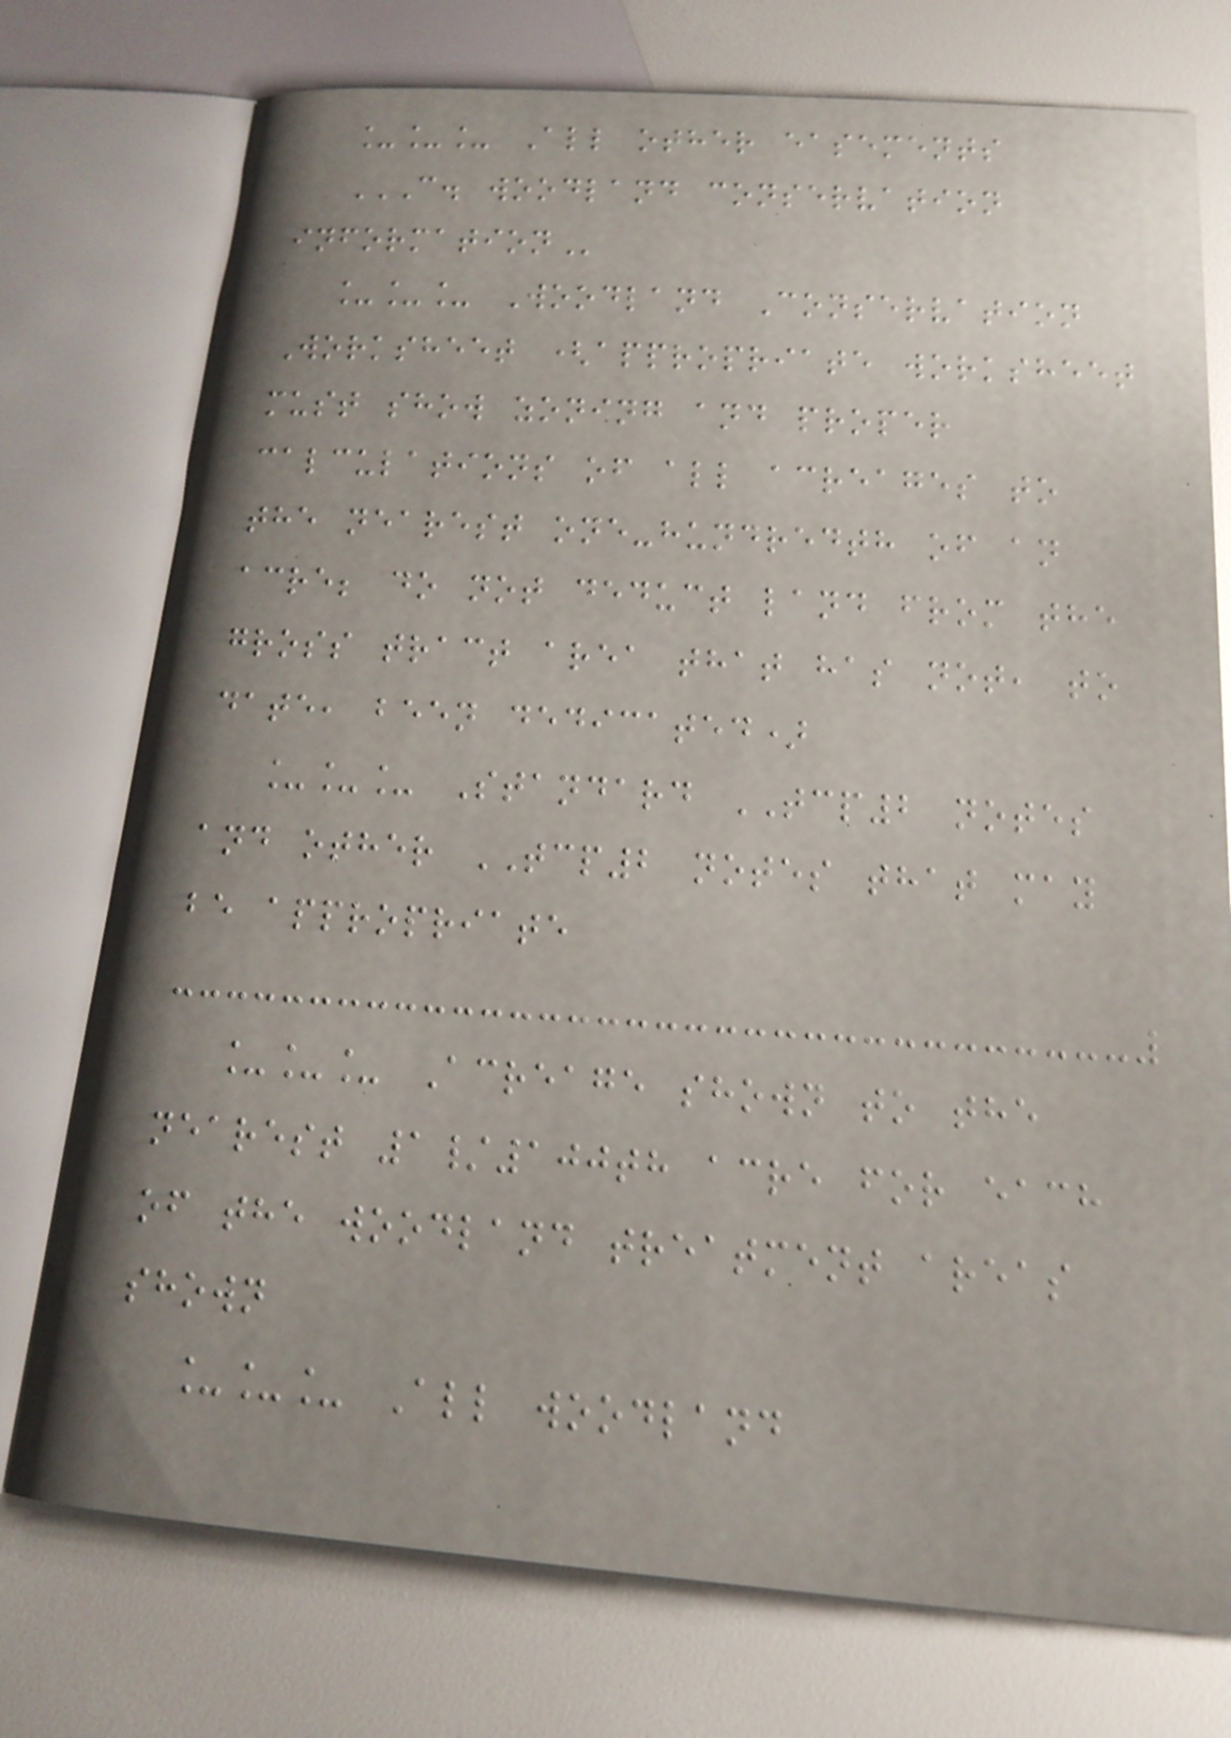___ All other easements
C. WOODLAND CONSERVATION
INFORMATION
___ Woodland Conservation
Worksheet (appropriate worksheet
must show zoning and proper
calculations of all acreages to
the nearest one-hundredth of an
acre; do not deduct land from the
gross tract area that has not, to
date, been dedicated)
___ Standard TCP2 notes
and other TCP2 notes that may
be appropriate
___ Acreage shown to the
nearest 1/100th acre for each
of the woodland treatment areas
shown
___ All woodland
